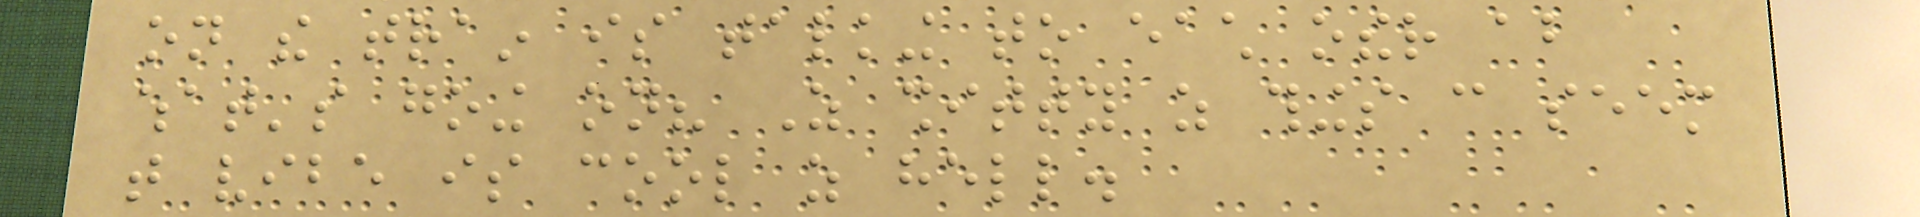on the train is talking to each other about
what's going on? As shitty as things can seem
that vibe is cool as hell.
